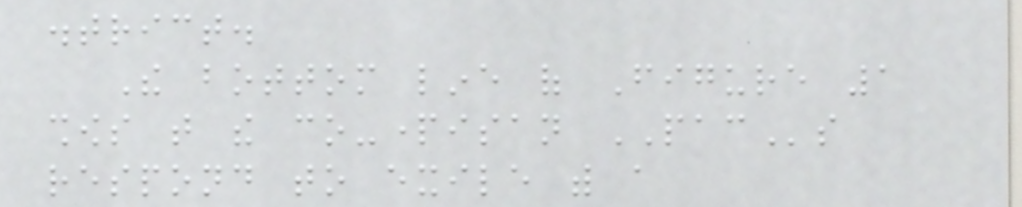district.
The bottom line of Figure 1
shows that the co-partisan PACs
respond to exile with a
